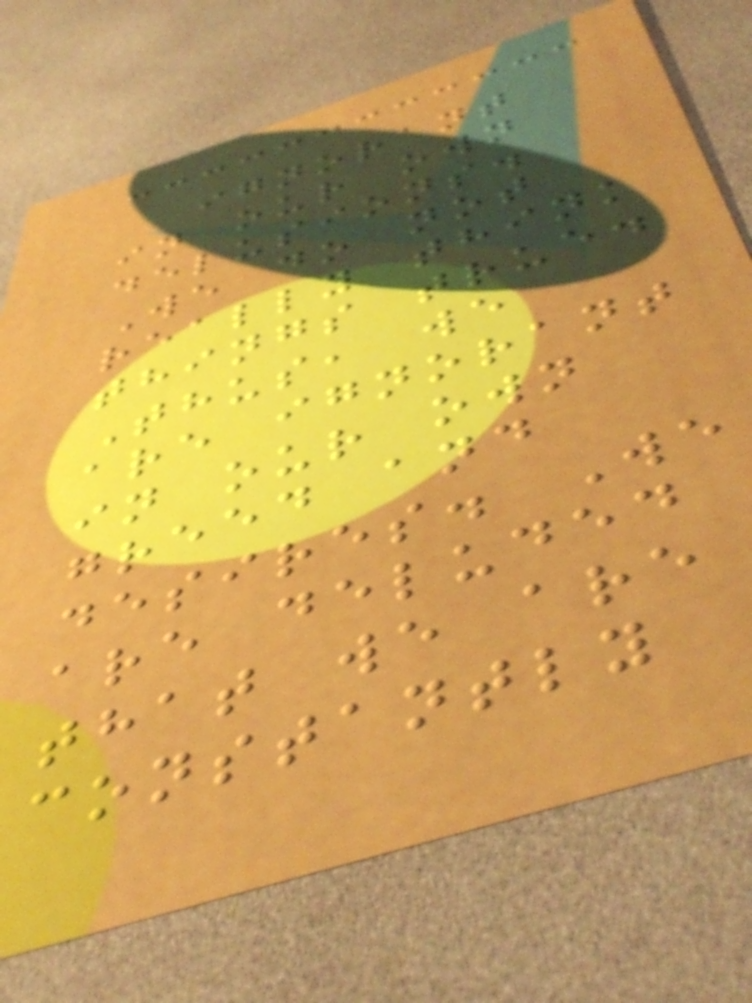ignorant
in our own
delusions.
We do not
really think
things true.
Thus, we
are ignorant
in our own
greed and
desires. We
are deluded
that we are
constantly
